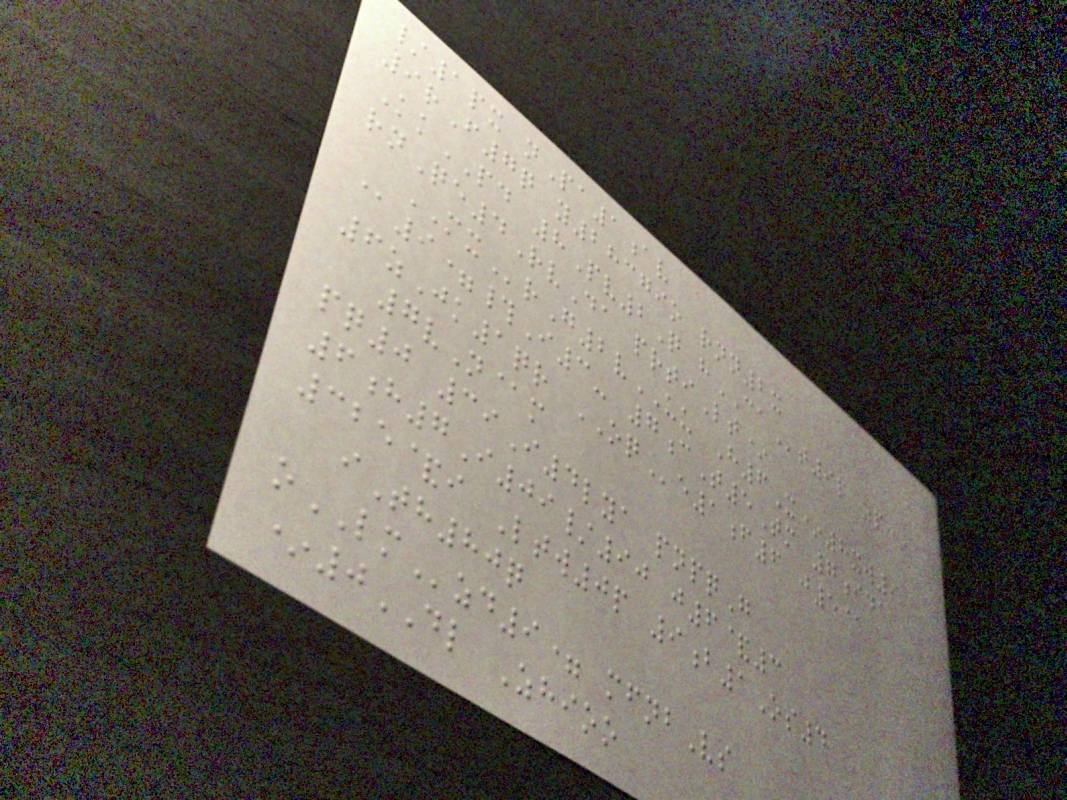/1px nPa1av
9rF7q y28379o rnn2x
KkPD 8Pv2Q hCAt9p zp*
rnQe4RvDa prtiLt*
MXrG2vUU H6X*8xw9
@9=#I3- 7cT5Tm 7ida
6zJk1qr OQe1f6 j5@
7vN@m
pq0 39I4lya pnpqG
6h7I09/90 j6&3
325&i Ltw0p 9b1Os4
iTh80q
oLMzd9= mfnbVs
*0DL Zhioo
